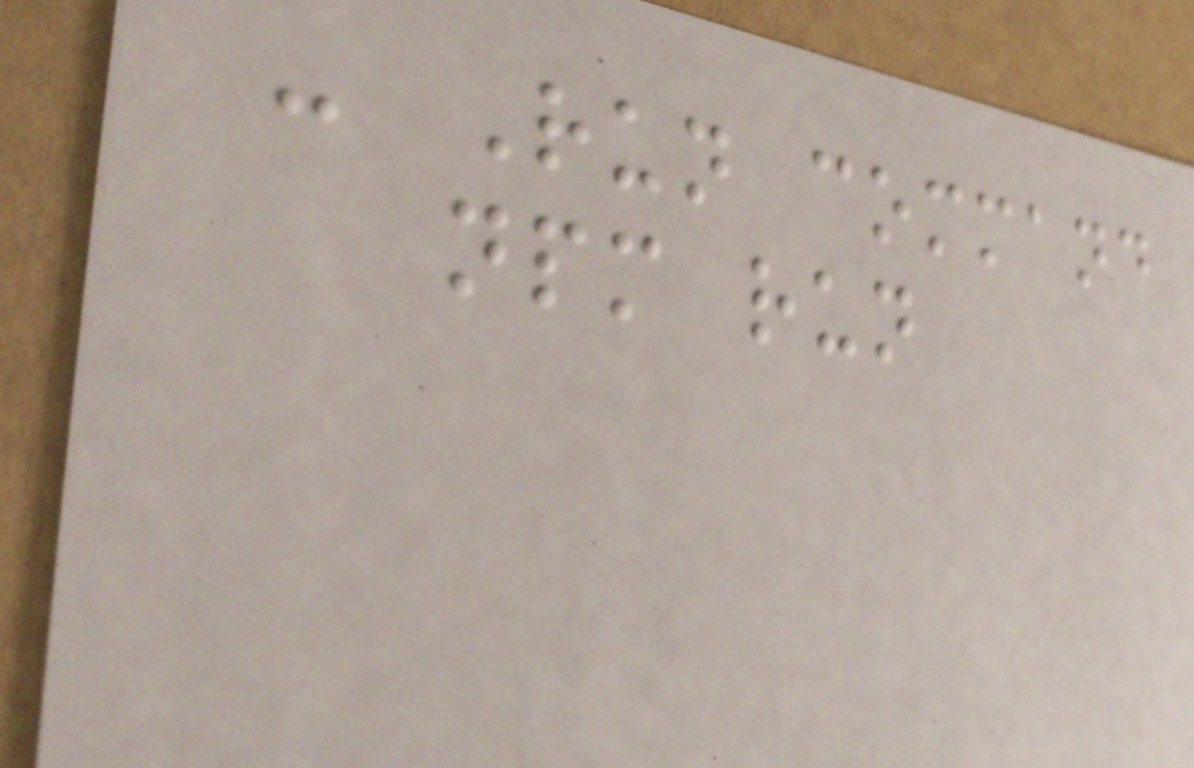- Run command
npm run
